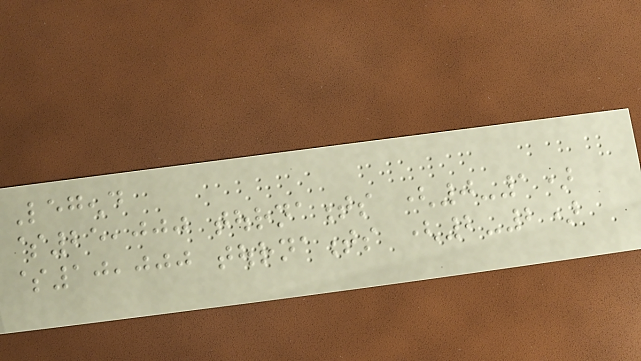Legend
$25,000 tournaments (0-1)
$10,000 tournaments (2-2)
